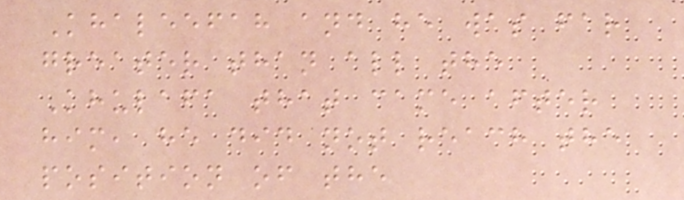Khaleefah and he was far
greater than all the
Khulafa that came after
him, he did not reach the
position of the
